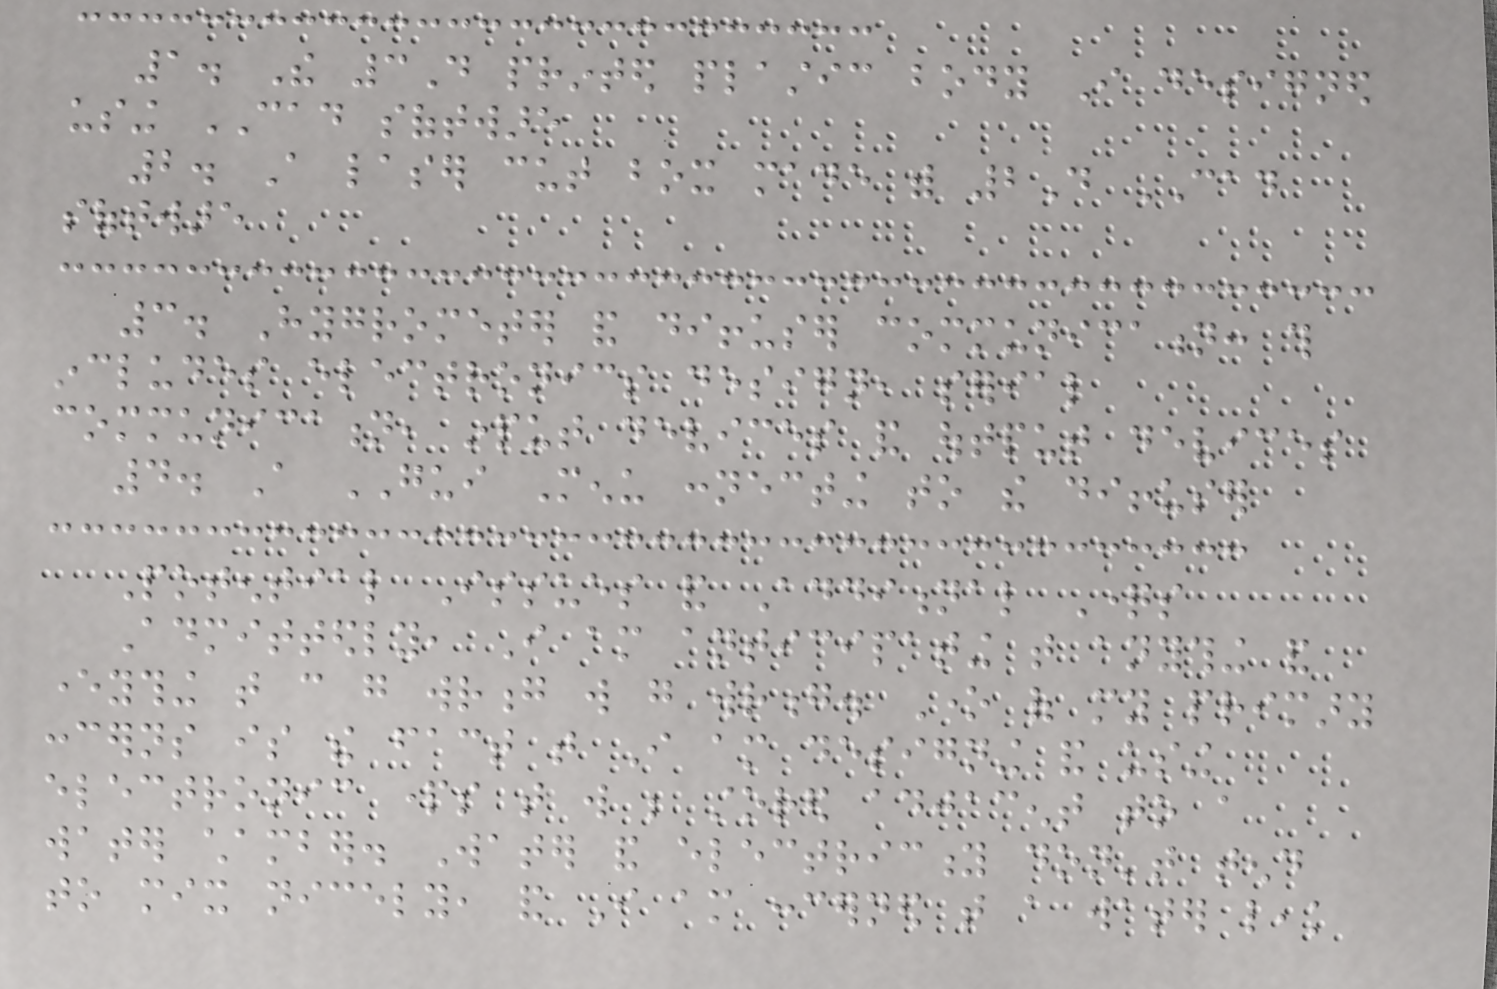1. The 3D printed plastic body I designed
using CAD software
2. A laser cut box made with 2D CAD
software
3. Hygrometer and diffuser communication: this
includes electronics design, serial
communication, input devices and output devices
4. A GUI Menu connecting to the diffuser
Potential Issues and Additional Questions
Admittedly, I am anticipating that anything and
everything that can go wrong will go wrong. One of my primary
concerns is the fact that I am designing and using
electronic parts that will be stored adjacent to a
water chamber. Water and electricity don't tend
to mix nicely, and I am concerned that a water leak
